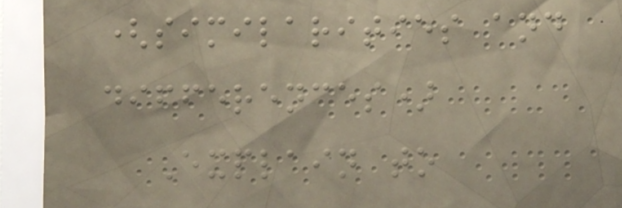(similarities and
differences)
Explain to
